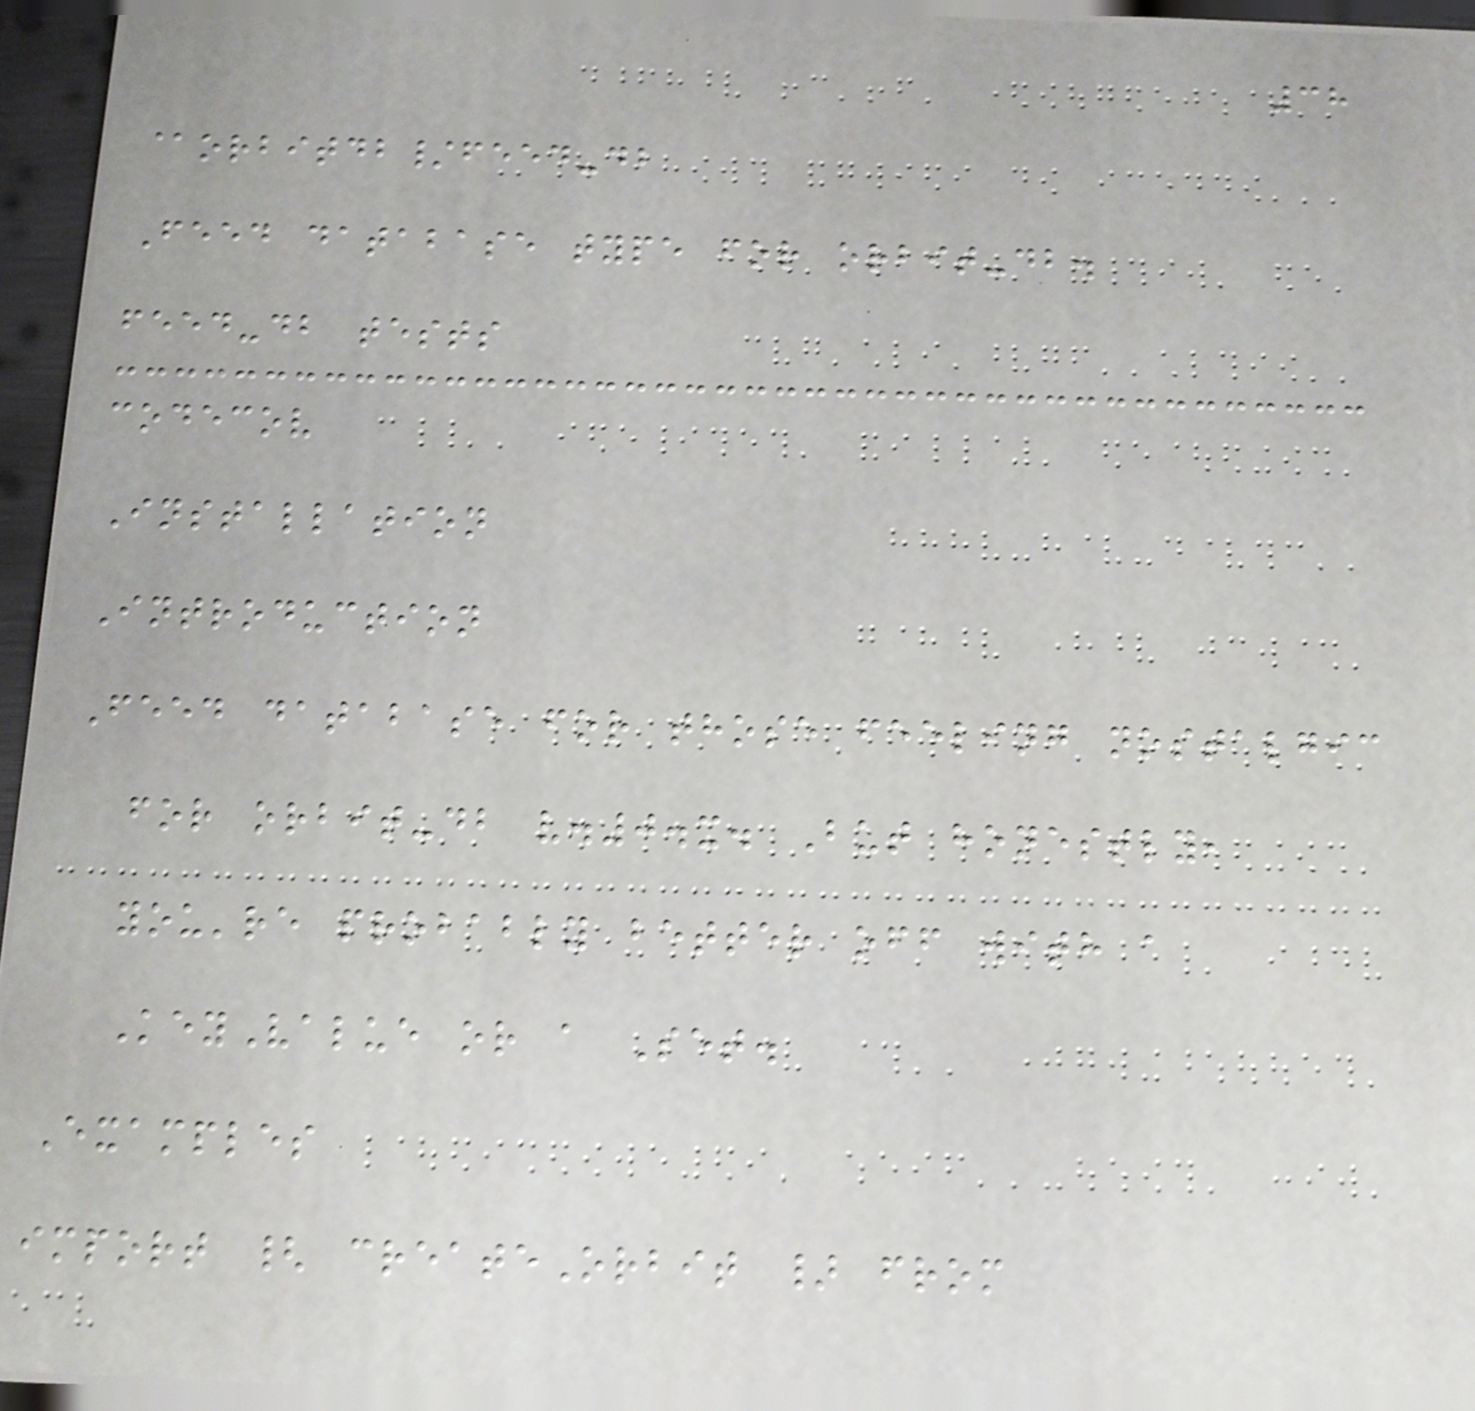38
@orbitdb/feed-db
Feed database type for orbit-db.
feed-db tests
codecov
Installation
Introduction
Feed database for those feeling nostalgic
for orbit-db v.0.x. But honestly,
you're probably better off with a
KeyValue or a Set.
Examples
import { createOrbit } from
